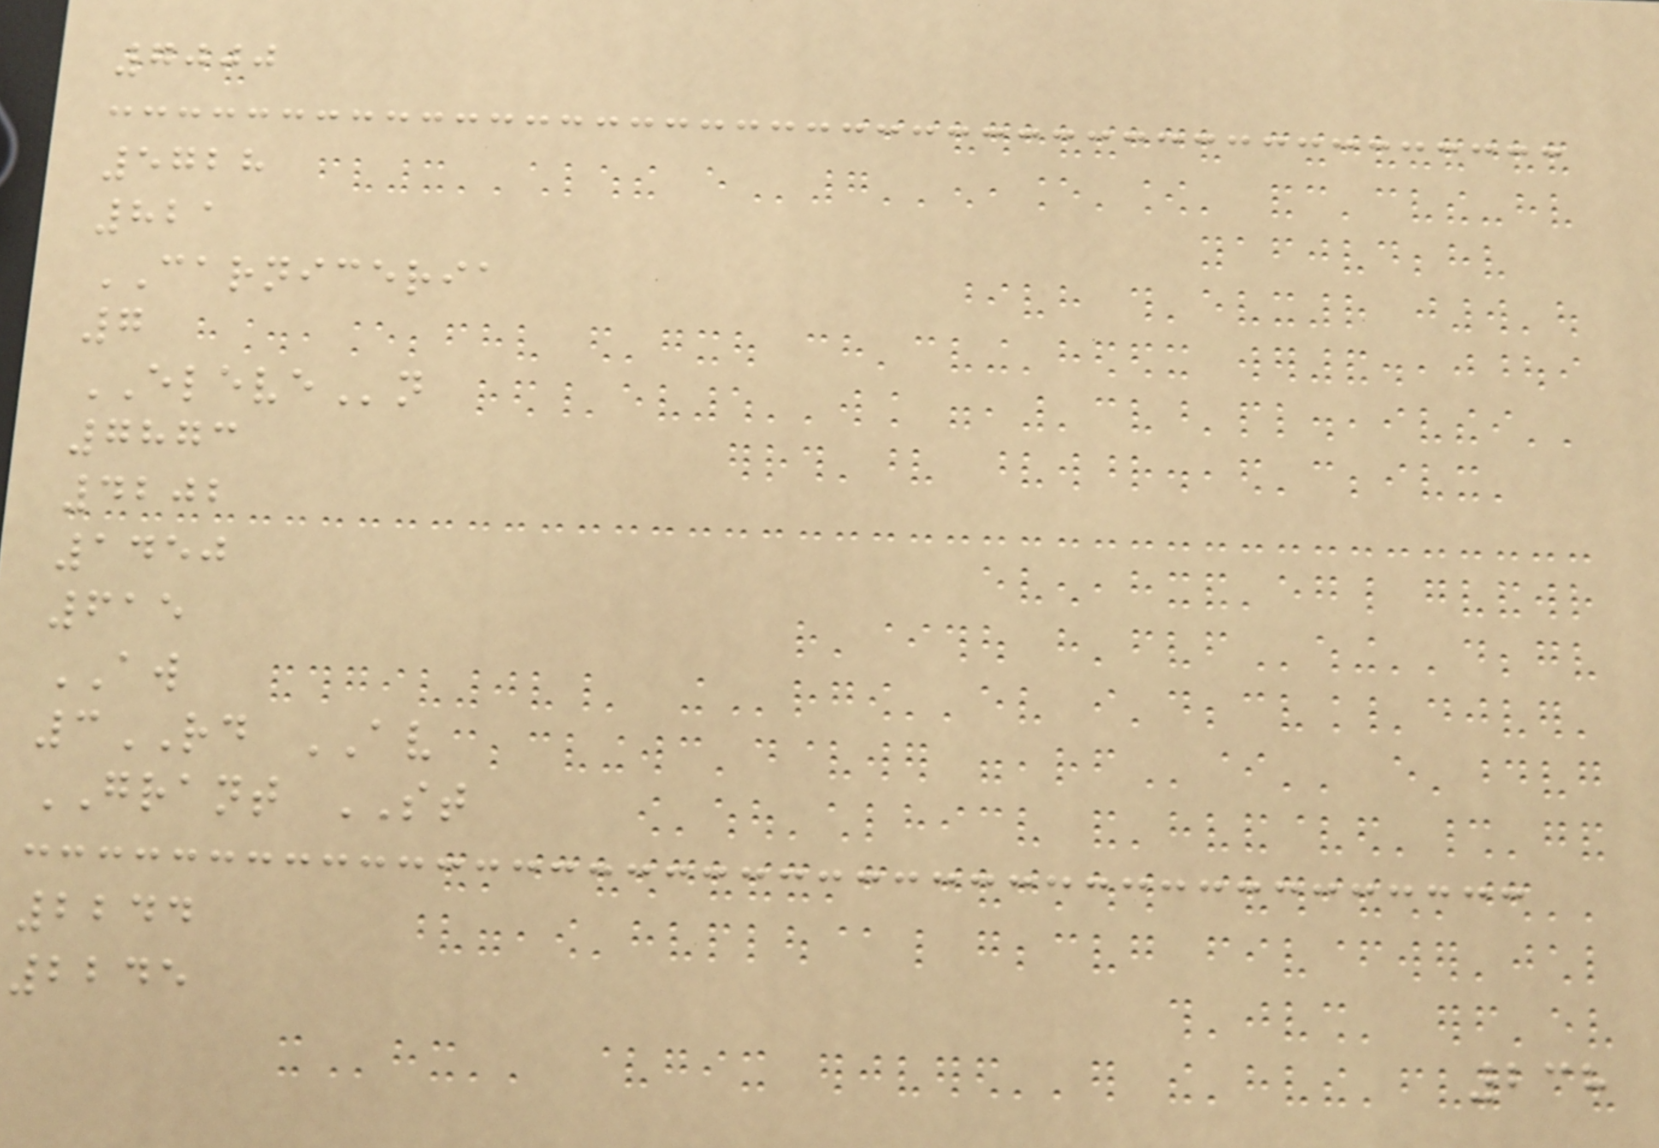7000
5728
821
CARNICERIA
7
ELEVEn
7873
4202
1450
615
AW
3RD AV
GRANT ST
2244
2245
238
